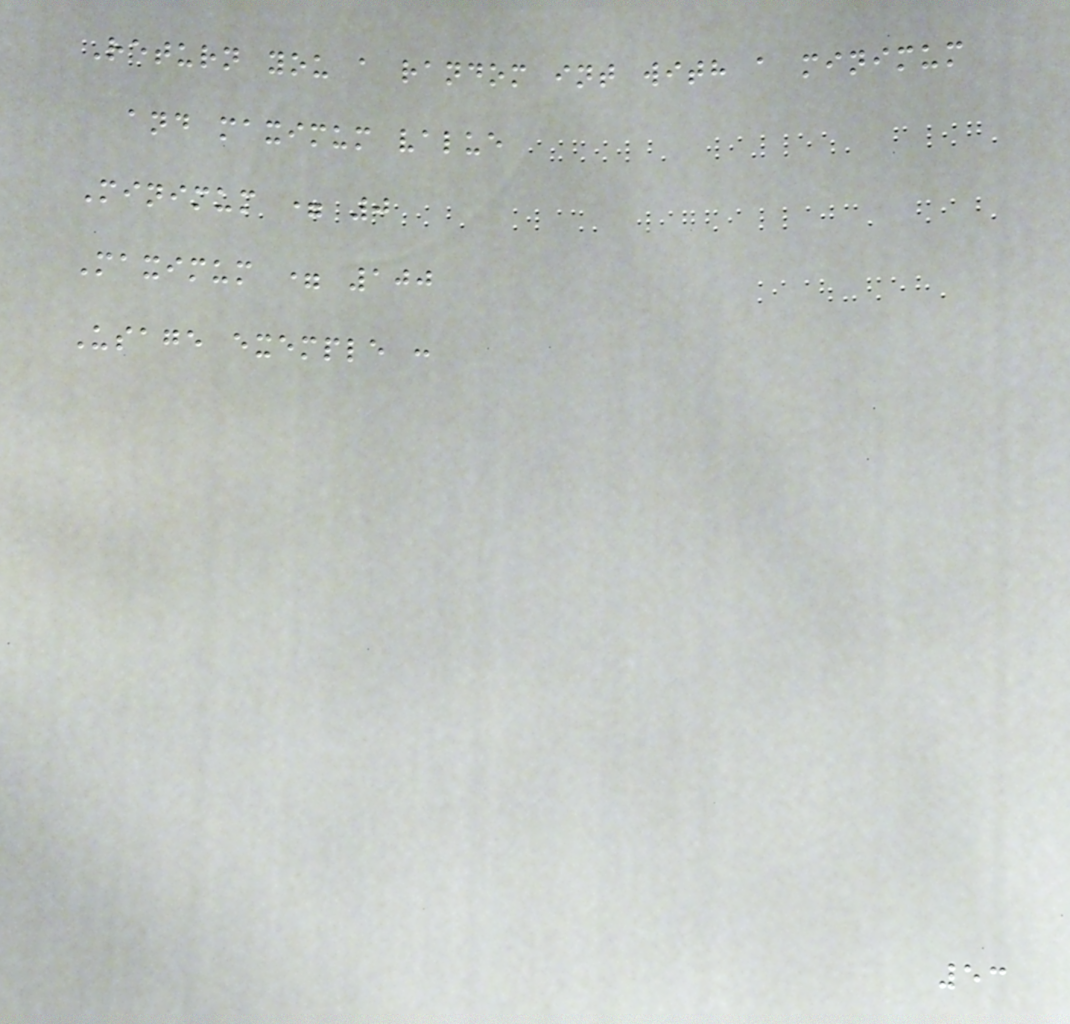Return you a random int with a minimum
and maximum value
Minimum = 0
Maximum = 100
Usage exemple :
53
